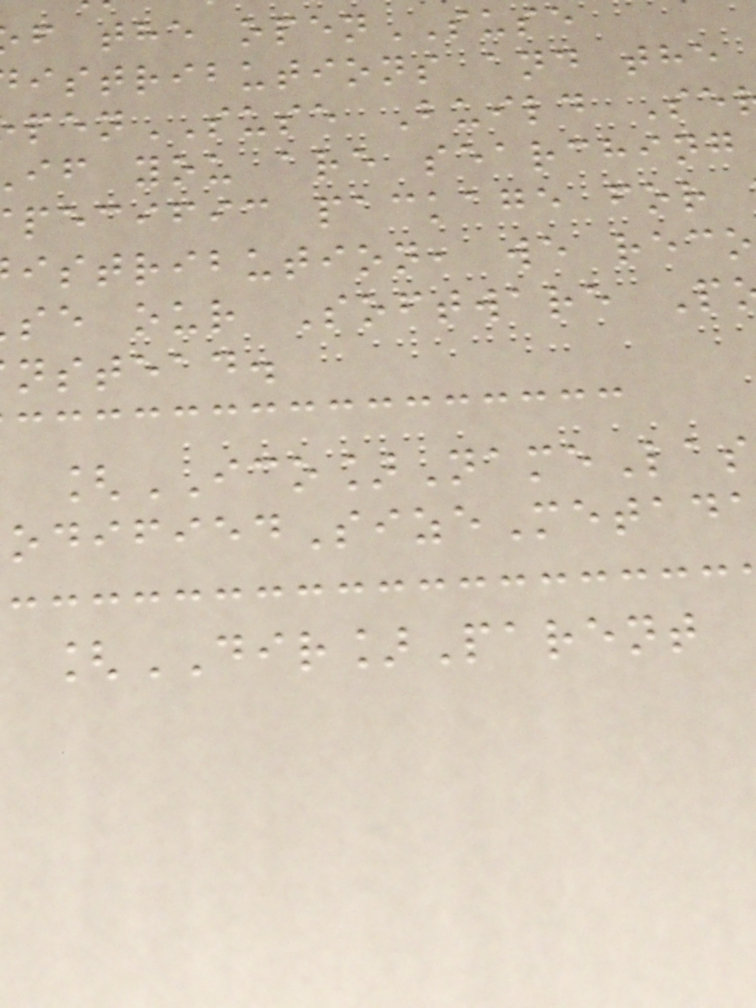f the openSUSE
istributions and the
penSUSE Build Se
if you are searching
pecific package for
istribution, we reco
se our Software P
nstead.
[ICO]NameLas
[DIR]Parent
